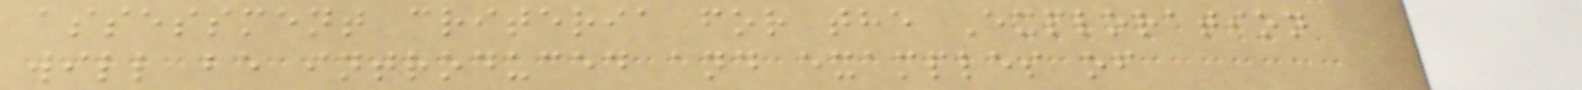assessment criteria for the Exploration
will be introduced and examples of
